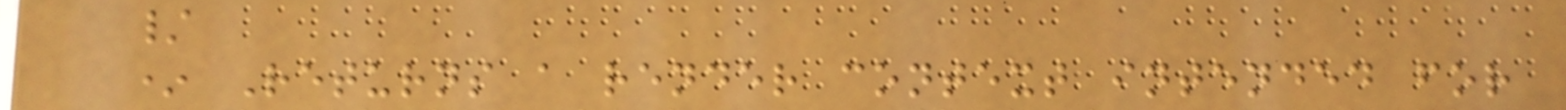/
* Returns a render context intended for
